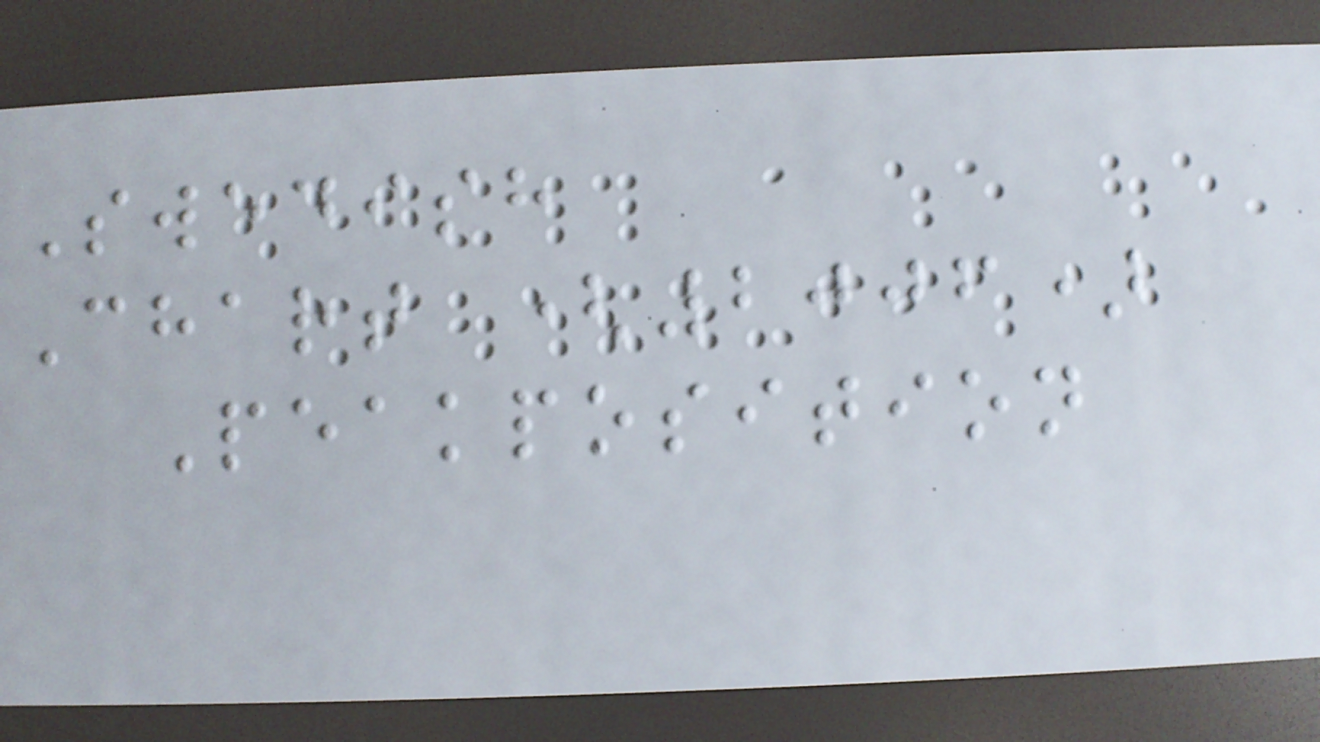Swedish
Chart (2006)
Peakposition
